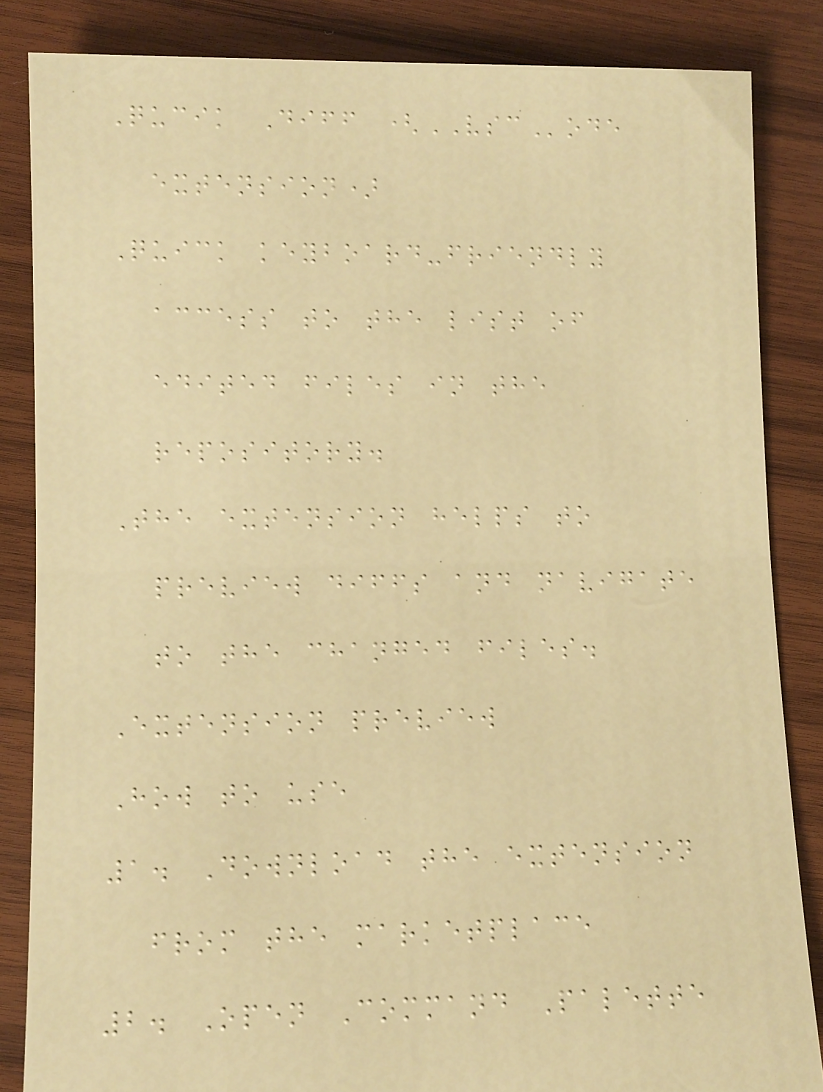Qucik Diff (VSCode
extension)
Quick keyboard-friendly
access to the list of
edited files in the
repository.
The extension helps to
preview diffs and navigate
to the changed files.
Extension preview
How to use
1. Download the extension
from the marketplace
2. Open Command Palette
